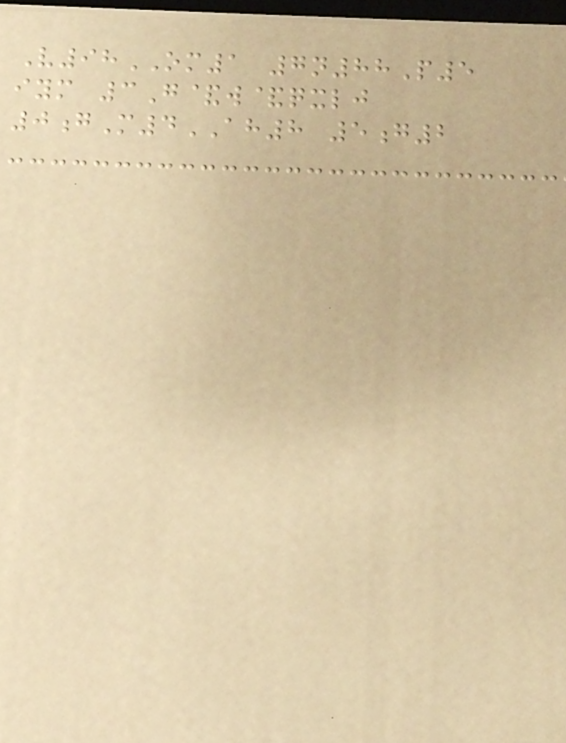V98OM1 7n88P5
iym 3G&w&qxlj
0gM4AH8 5g2
